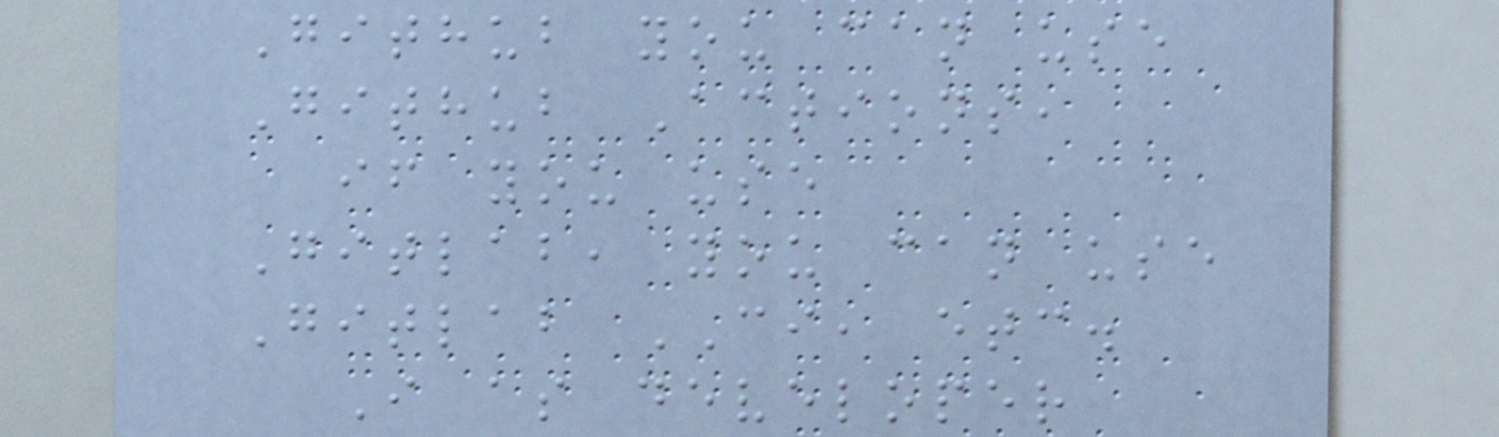Github you can use
Github Actions,
if you use
Gitlab, you can use
Gitlab CI, etc.
I as developer
